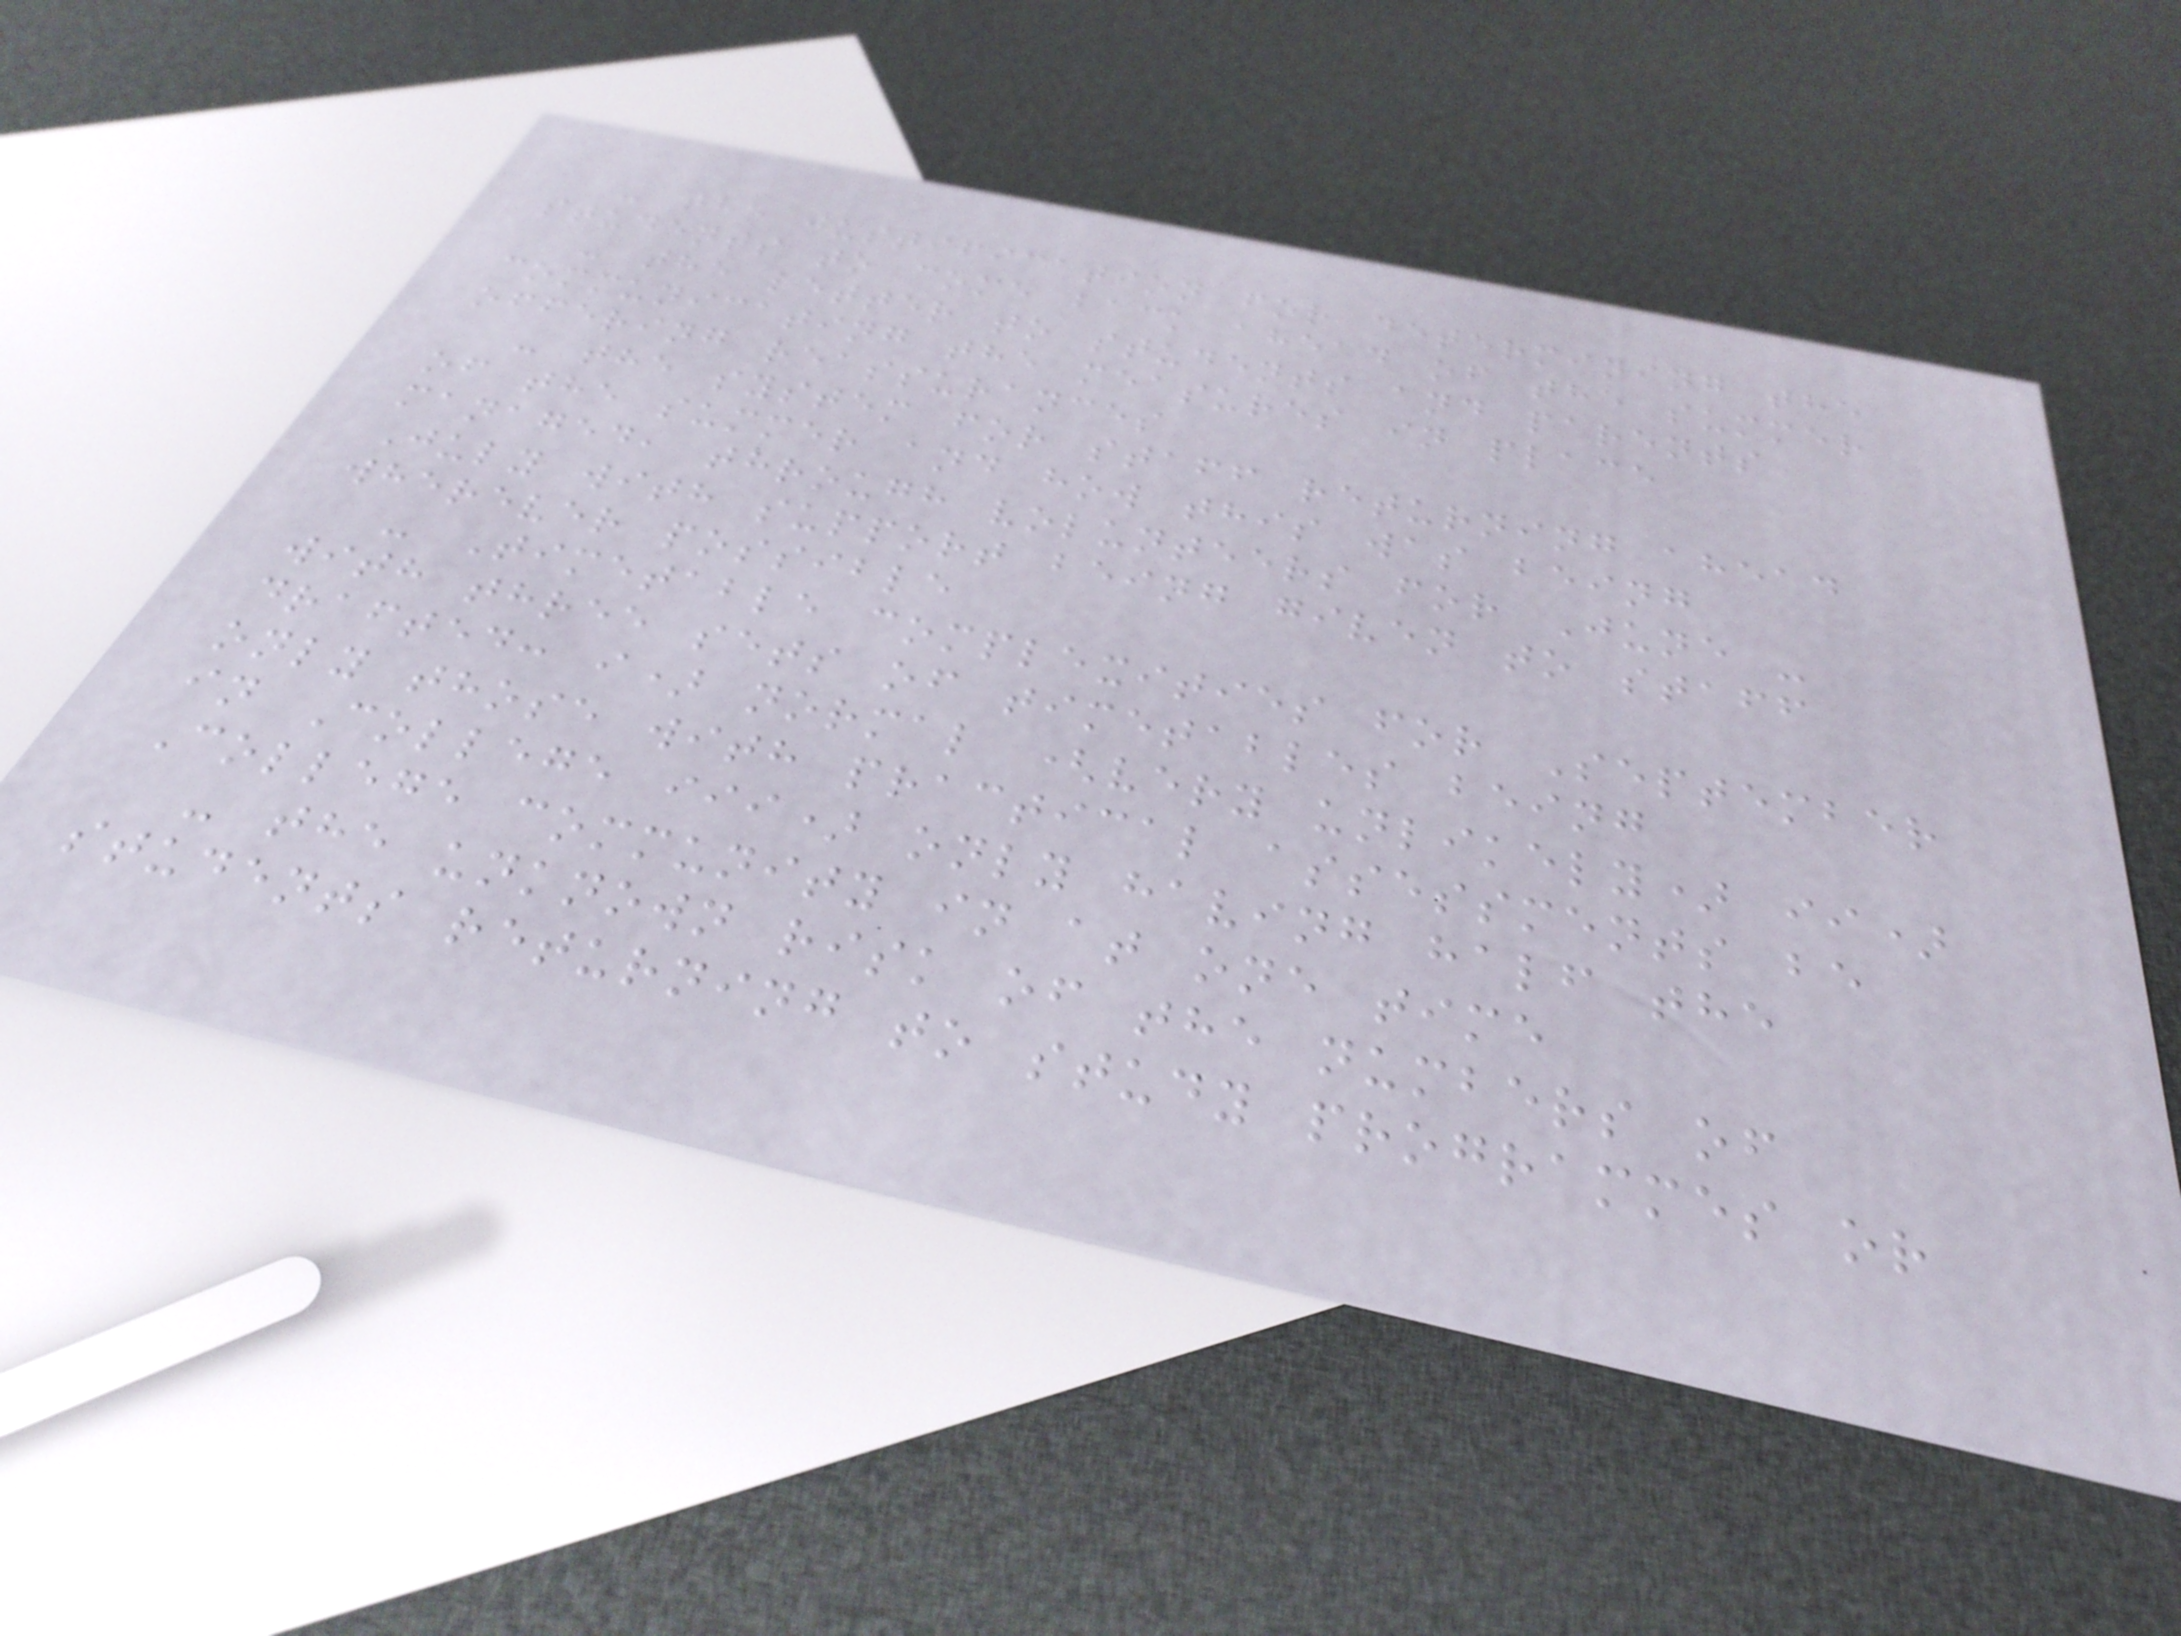- the justification for determining the
students to come back ahead of the summer
- the letter to students and parents
communicating the measures in place
offering reassurances
- the system for staff returning ahead
of the summer and how this was being
managed, through volunteers for June -
July with support being given to staff
wherever possible
- Timetable complexities for September
with three sets of timetables being
drafted: i) normal (very unlikely) ii)
only those with practical assessments be
in College iii) only having half the
College community in at one time
- the unknown risk of the numbers of
students returning to study programmes or
